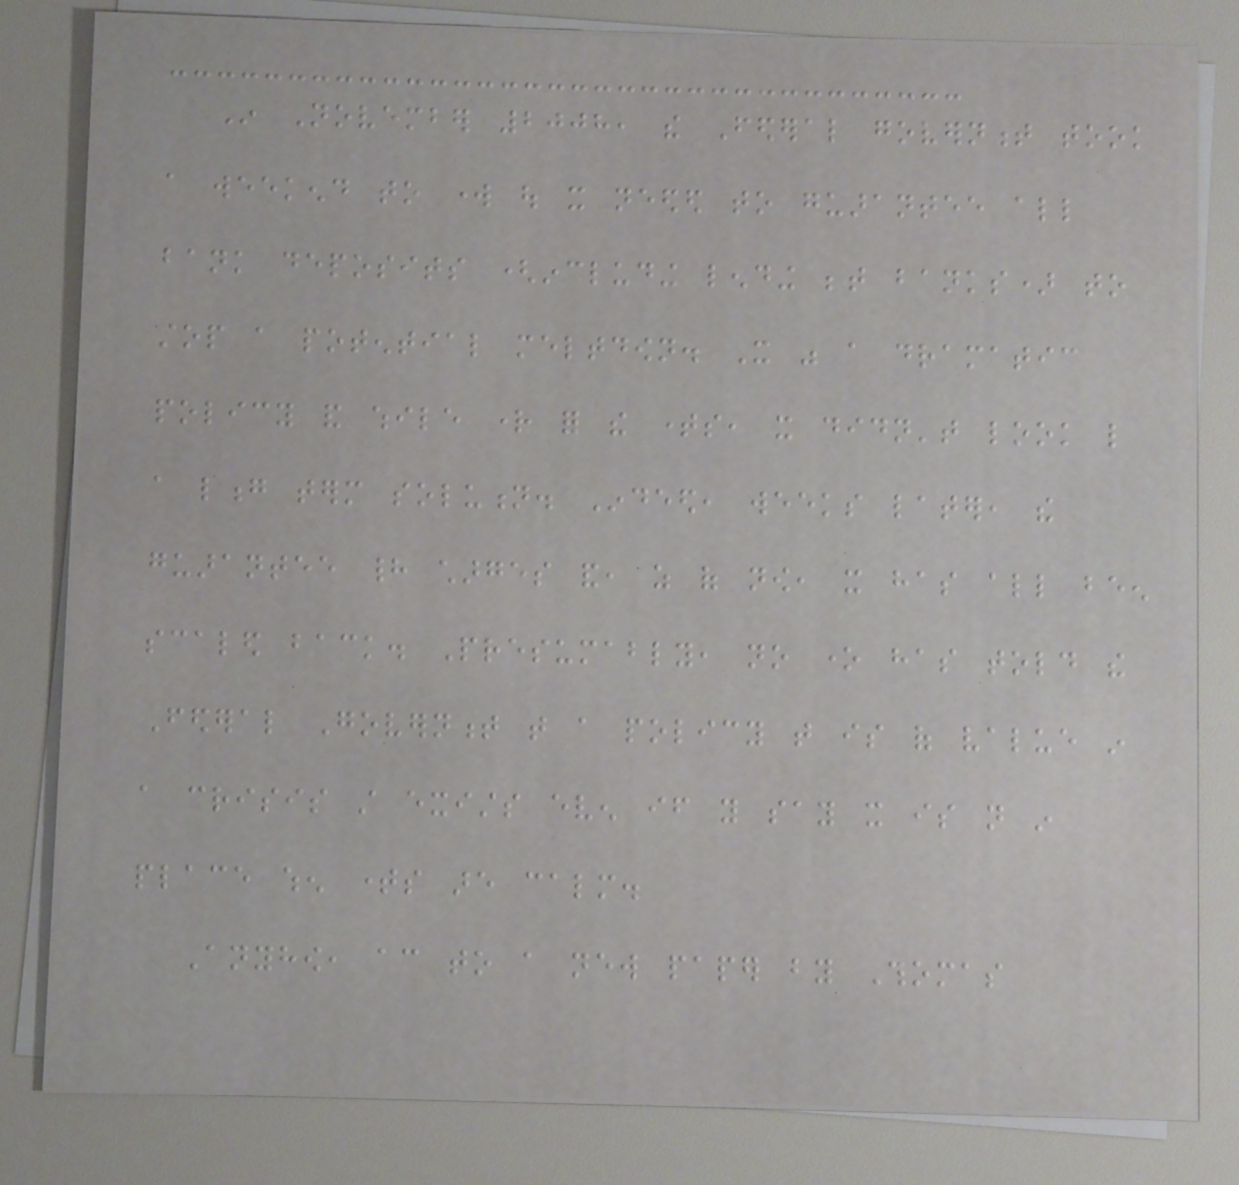In November 2008, the Federal government took
a weekend to work out it needed to guarantee all
bank deposits (including lending between banks) to
stop a potential meltdown. It was a dramatic
policy and while right for the times, it didn't look like
a long term solution. Indeed, weeks later, the
guarantee had charges and, as of now, it has all been
scaled back. Presumably, no one has told the
Federal Government that a policy that is of value in
a crisis still exists even if you say it is not in
place when times are calm.
Anyhow, according to a new paper by Thomas
